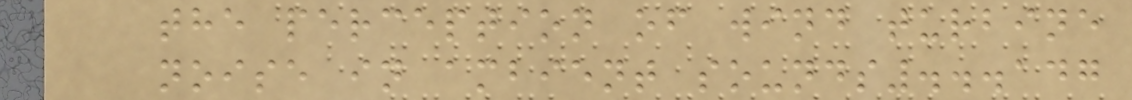the perception of wind turbine
noise in ambient sounds...147
